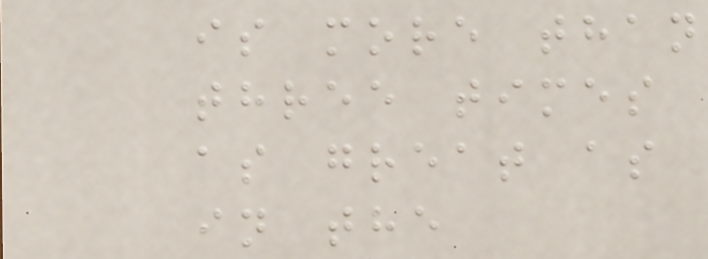is more than
three times
as great as
in the
